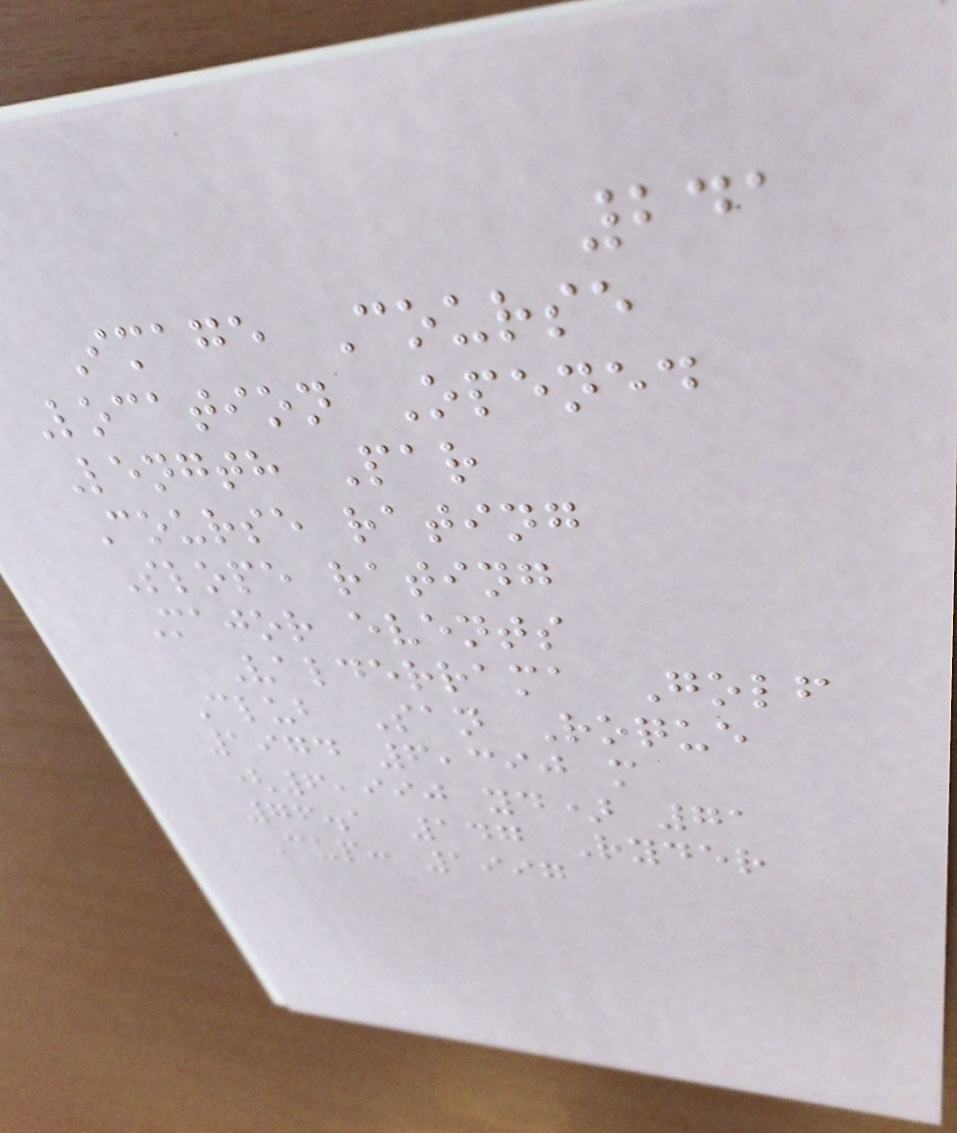241
Image Course
Location Opened
Length Par
Course rating
Slope rating
Major events
Valderrama Golf
Club San Roque
1974 6,390 m
(6,990 yd) 71
76.1 147 Ryder
Cup: 1997
